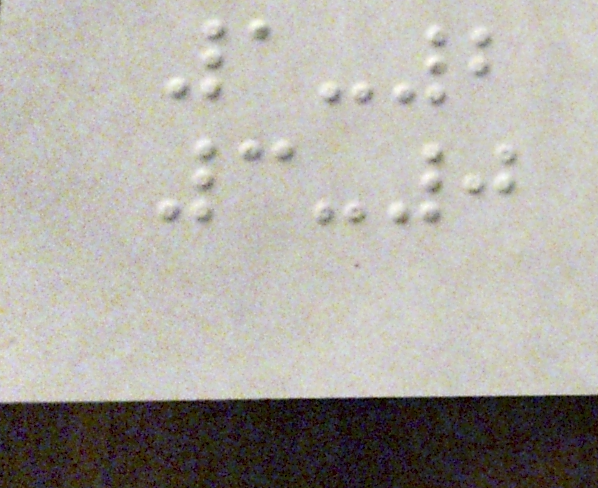1-2
3-0
